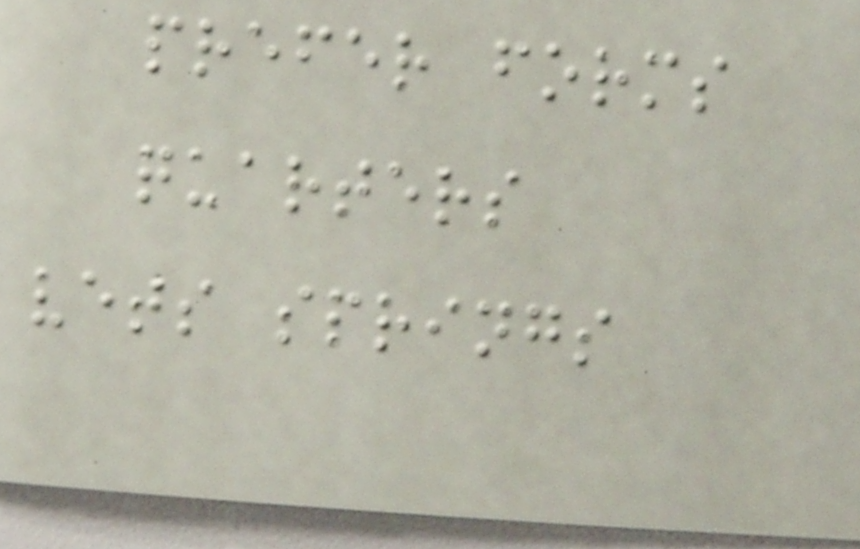prefer forms
quarters
vets springs
